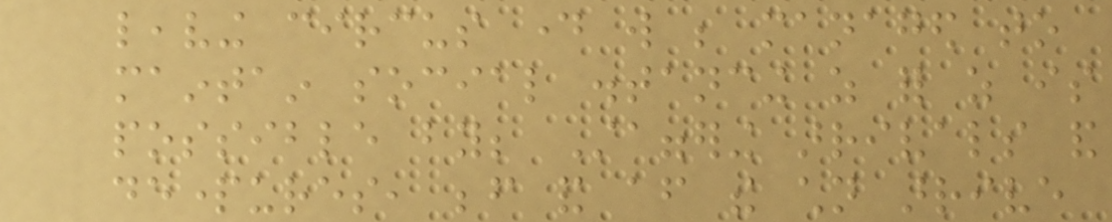leaving circus day will be managed to
maintain social distancing as for as is
possible by; Staggering arrivals and
departures, before and after the children arrive
